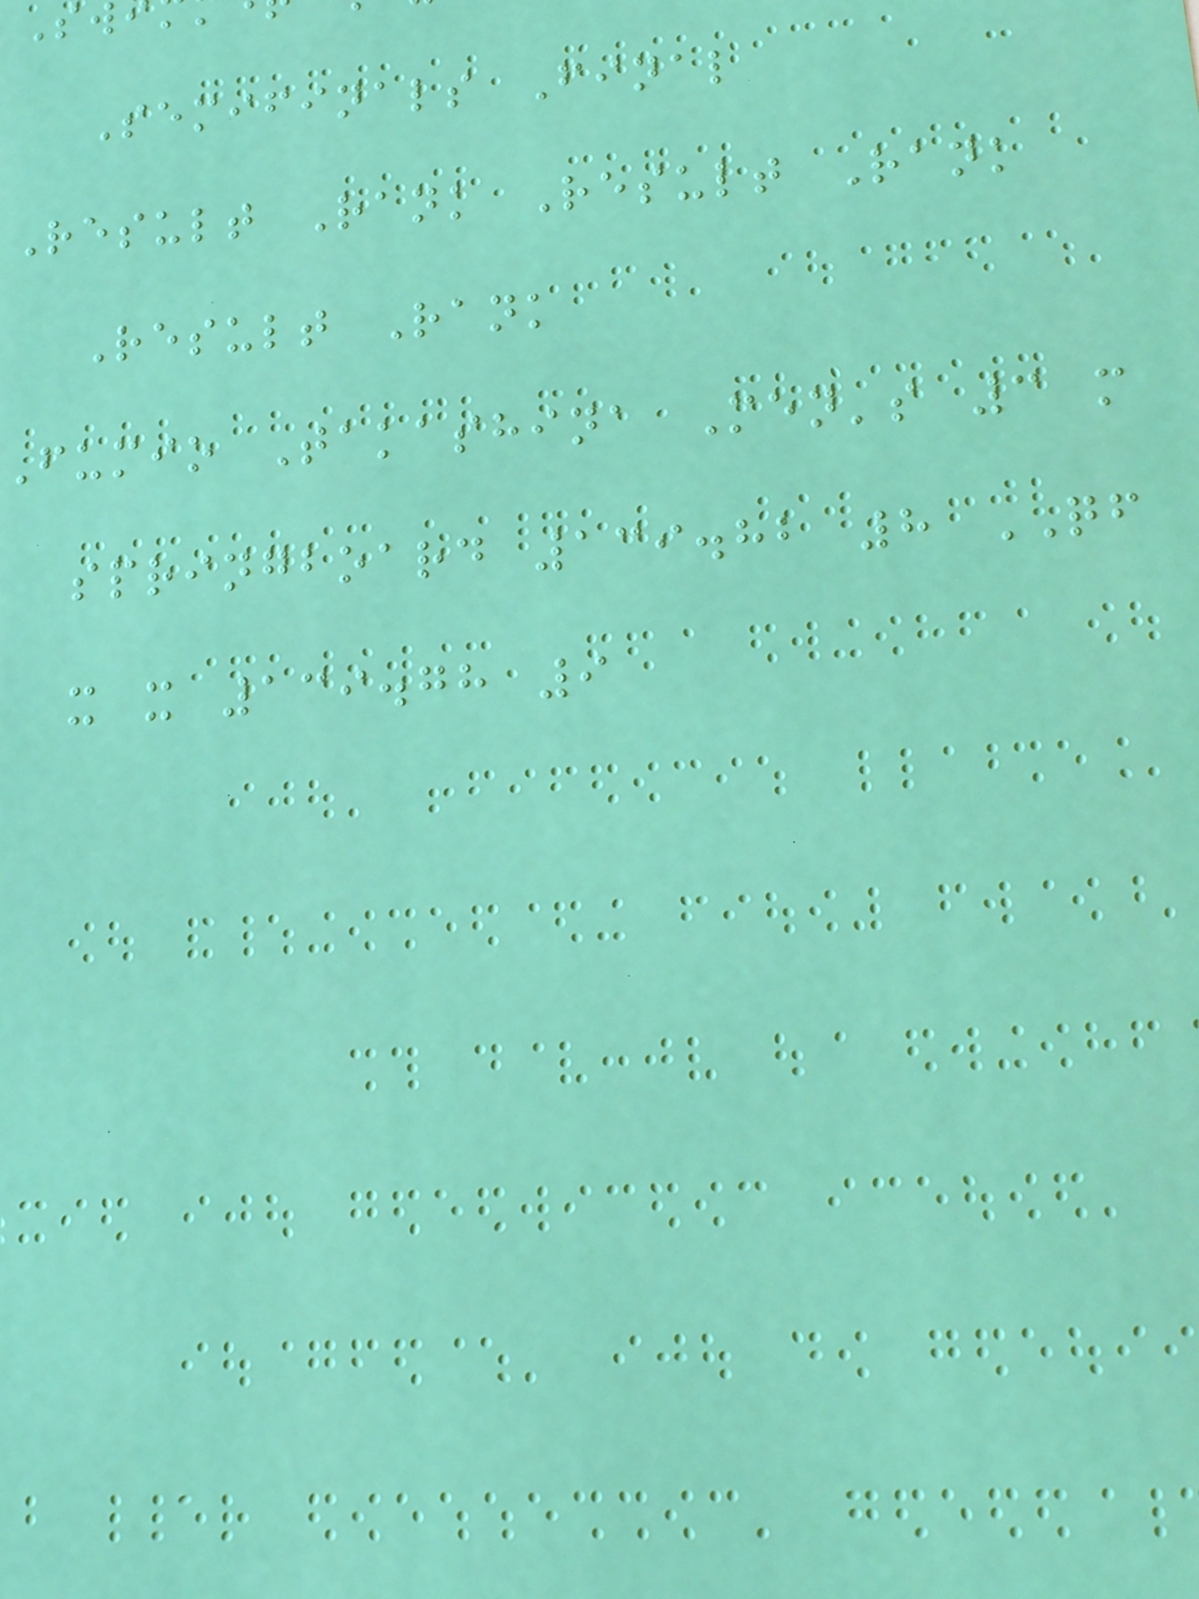Semifinals Final
Result Rank Result Rank
Result Rank
Fumio Takashina Men's 3 m
springboard 139.82 8 QF
x x 139.78 9
